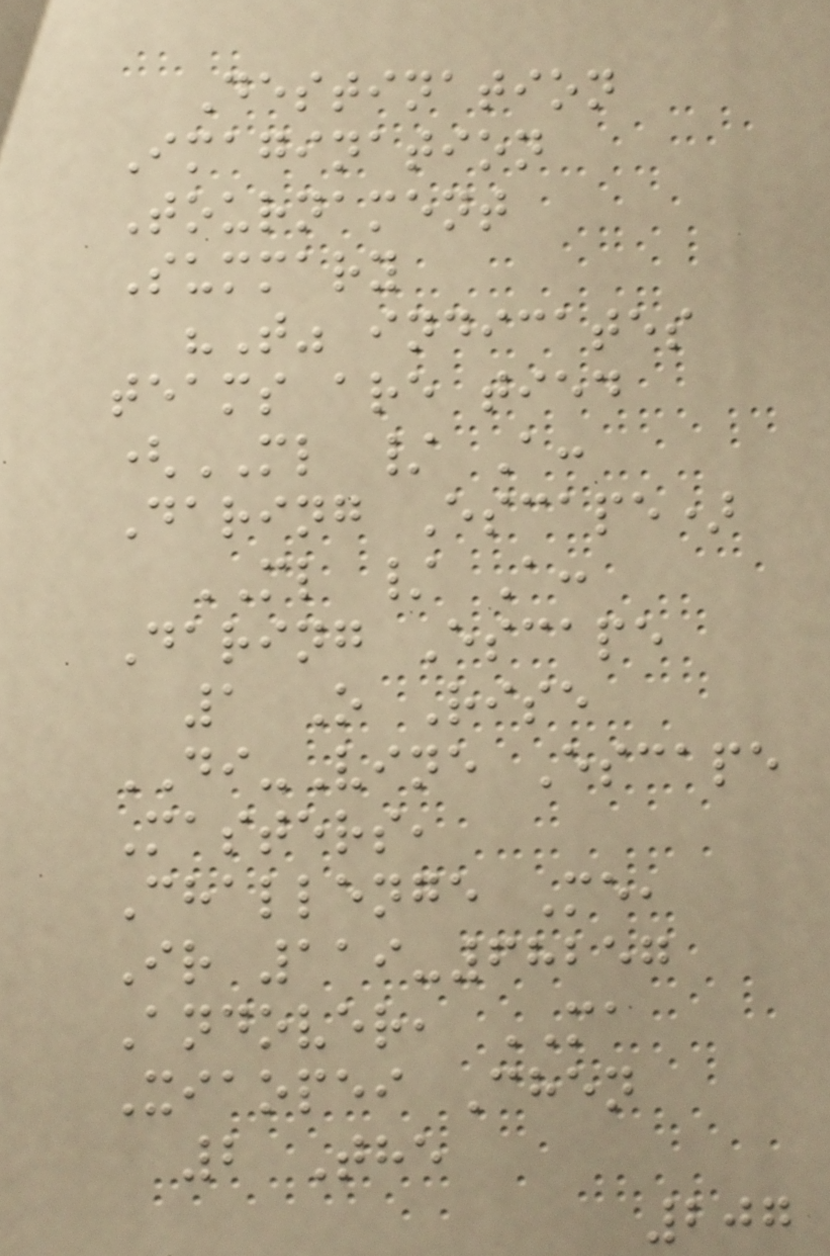Destination
Imagination
Tournament
Summary
"T" indicates
teams are tied
(ML / A:
Daring Escape)
ML / A:
Daring Escape
1 O Rise
DI-Vine Escape
Masters,
Challenge Me,
Ir 119-68257
Andover, MA
Xiaopei Chen
2 The
207
